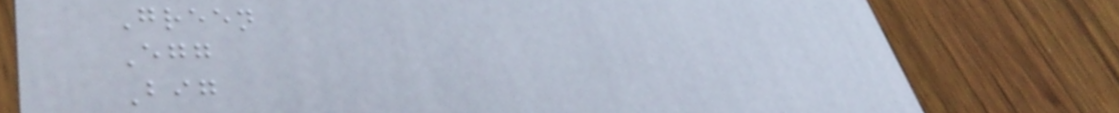Green
Egg
Big
